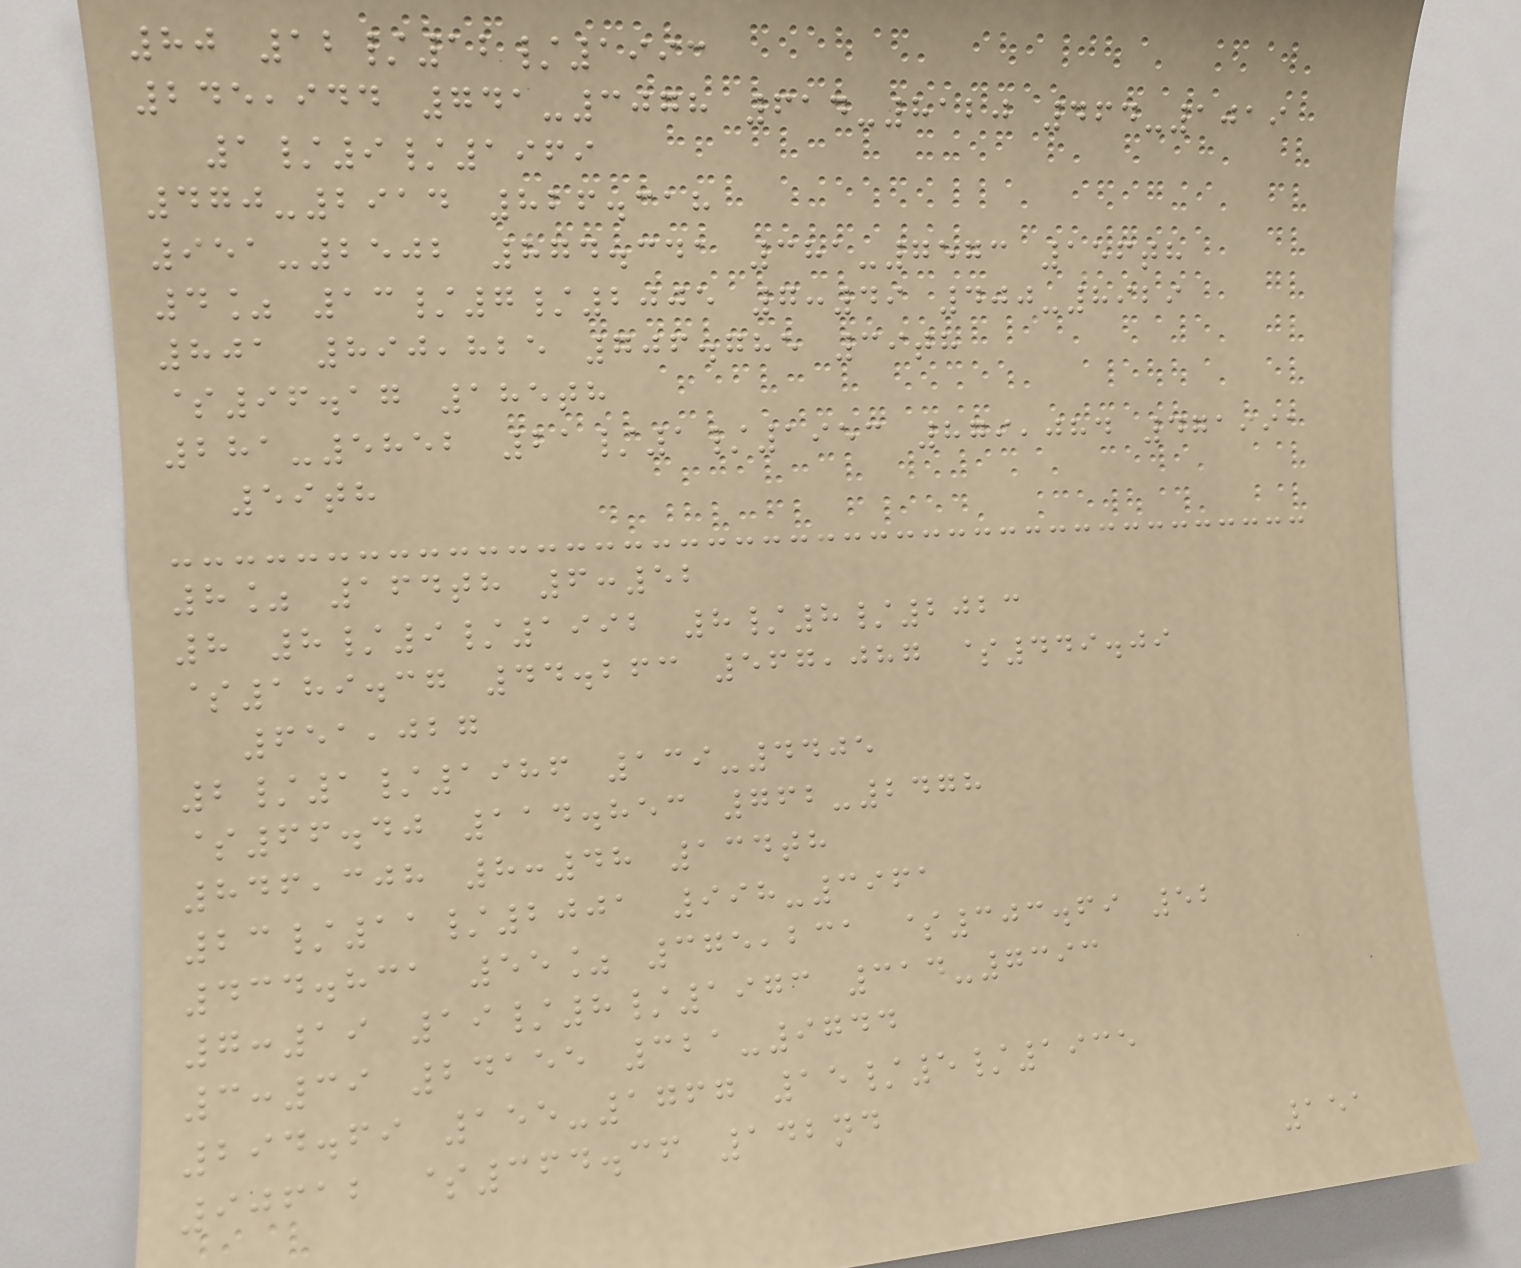80 12/12/1993
245,944 741-3078 614-8120 464-1019
1/9/1969
470-2914 826.318
951-2502 874.341 381-7573 156th
4% 13/7/2005 7:49 400-8929
801 890,825 706.785 39th
$96.17 185th
281-5852 21/1/1953 879,084 471991
59th
8% 164th 6:52
8 8/9/1992 8/8/2023
$189.37 44.263 567,087 $449.09
651,027
2/1/1986 139-4405
$66.40 114.853 762-2478
846,308 8:48 134th
23/11/2001 998-3961
434.831 55% 375,231 $303.69 52
7:19 19/8/1973 314-7393
3:39 24155 321-9744
294.69 155-1767 15/5/1935
90612 $364.36 142nd
151
